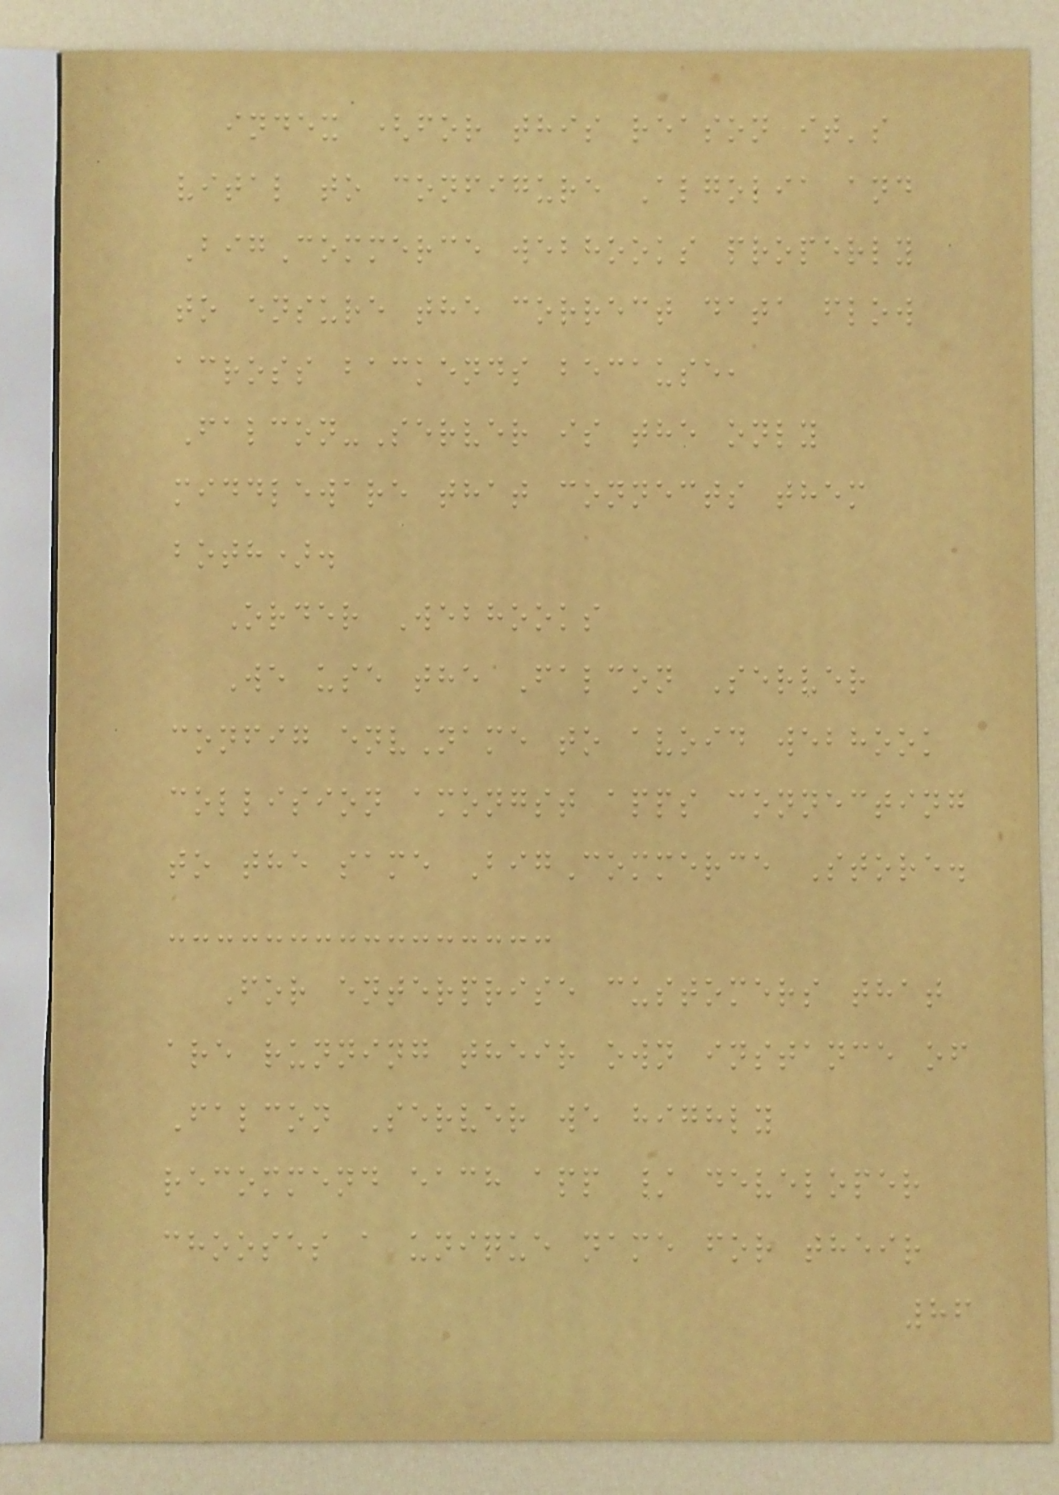index (for this reason it's
vital to configure Algolia and
BigCommerce webhooks properly
to ensure the correct data flow
across backends because,
Falcon-Server is the only
middleware that connects them
both).
Order Webhooks
We use the Falcon Server
config envName to avoid webhook
collision amongst apps connecting
to the same BigCommerce Store.
For enterprise customers that
are running their own instance of
Falcon Server we highly
recommend each app / developer
chooses a unique name for their
86
